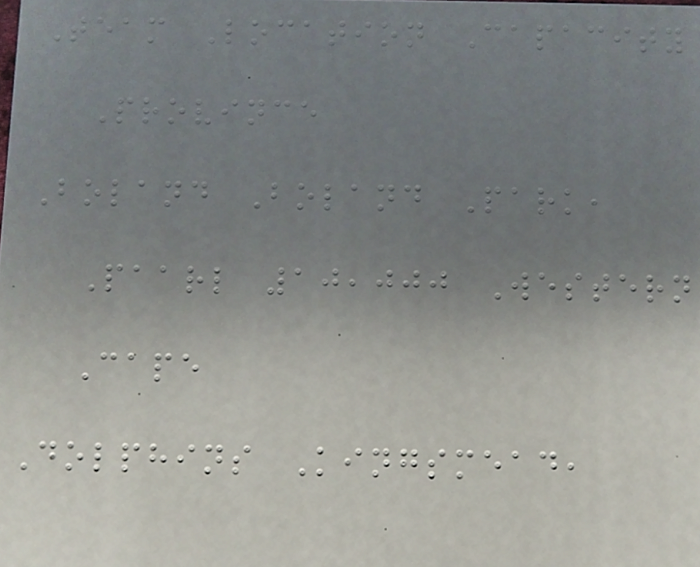Team Location Capacity
Province
Boland Boland Park,
Paarl 10,000 Western
Cape
Dolphins Kingsmead,
